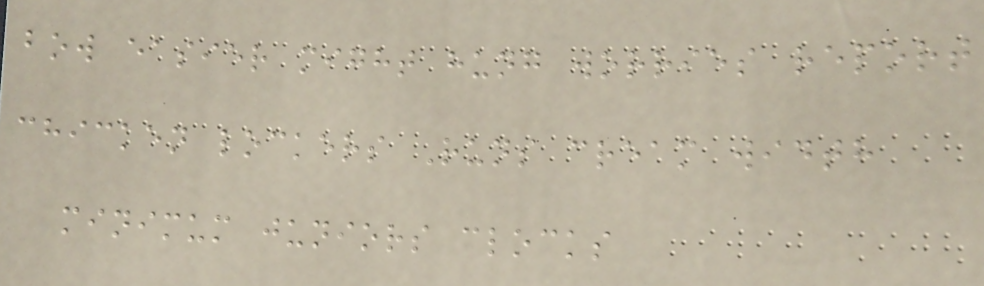bow easier might hung worries report
chicken lockers Runs cream width
minimum juniors clocks
